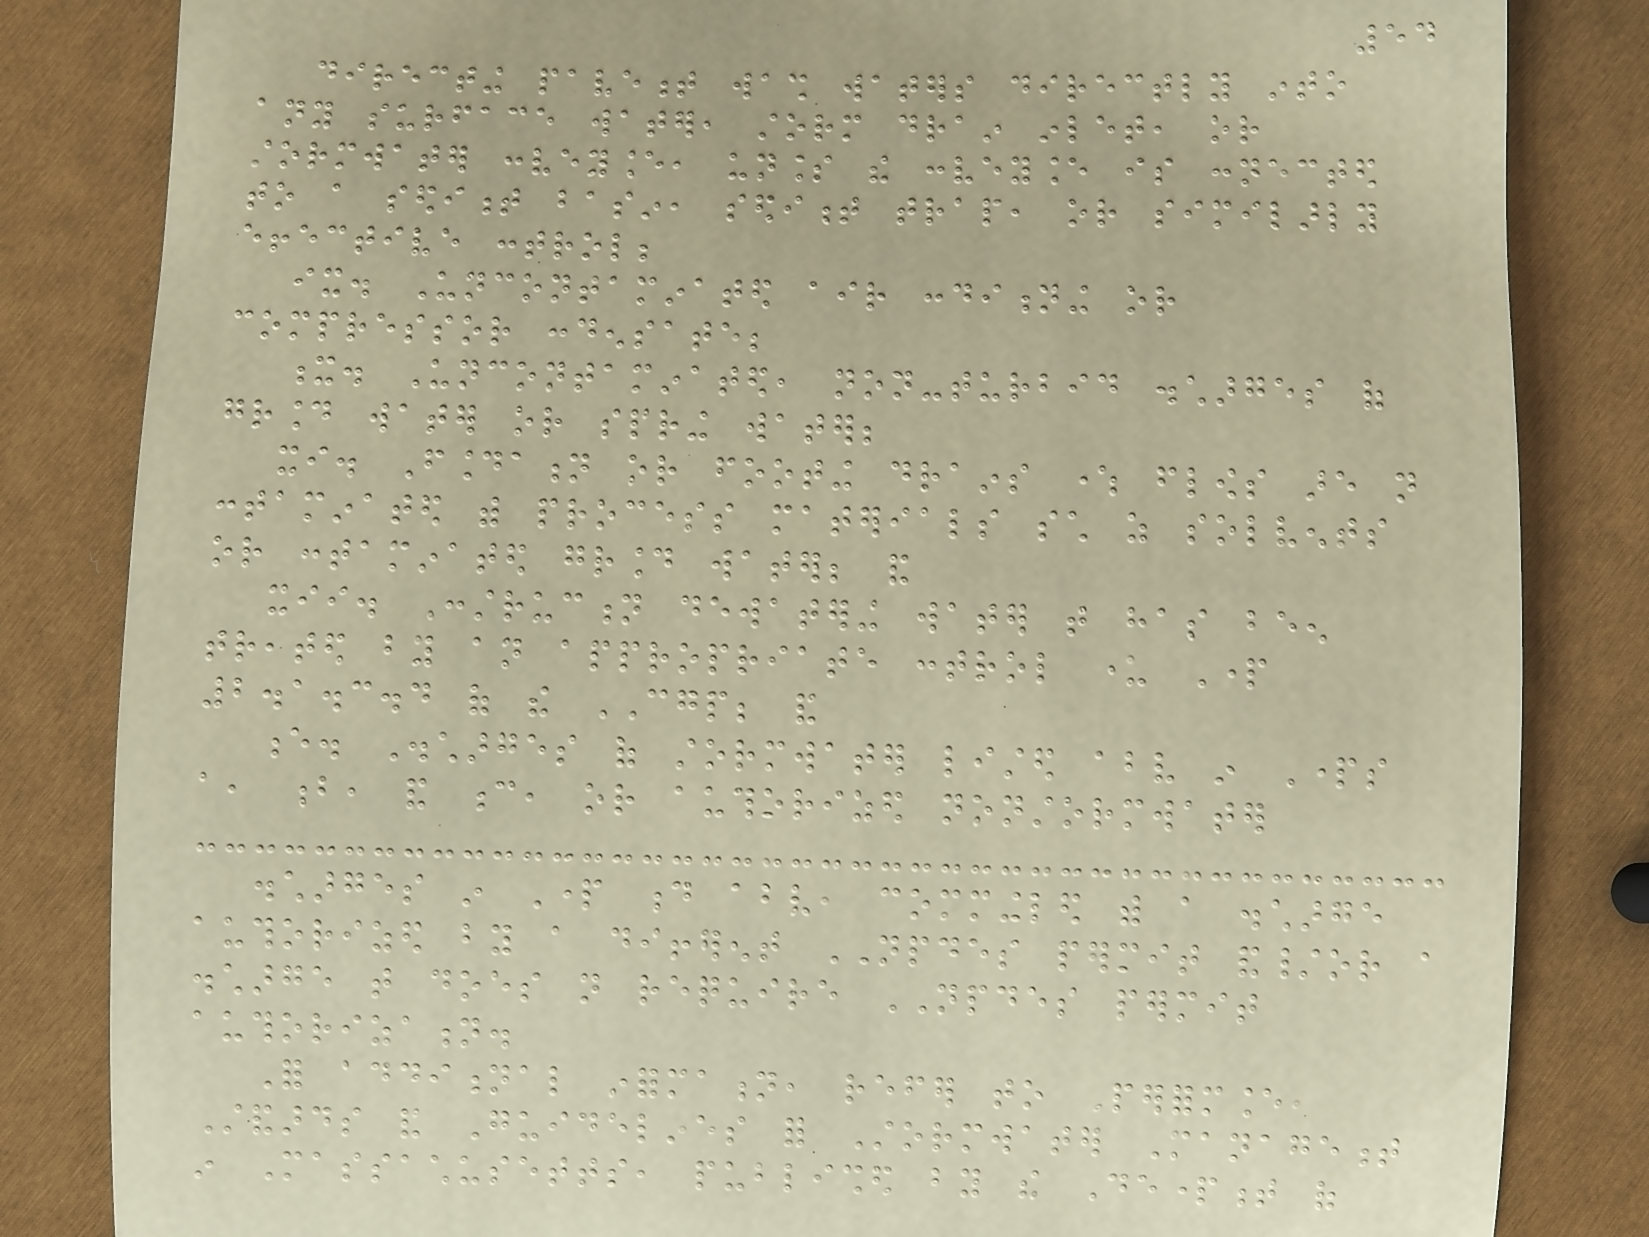54
directing pavement wash waters directly into
any surface water, storm drain inlet, or
stormwater conveyance, unless the conveyance is connected
to a sediment basin, sediment trap, or similarly
effective control;
ix. Uncontaminated air conditioning or
compressor condensate;
x. Uncontaminated, non-turbid discharges of
ground water or spring water;
xi. Foundation or footing drains where flows are not
contaminated with process materials such as solvents
or contaminated ground water; and
xii. Construction dewatering water that has been
treated by an appropriate control under Part
2.1.3.4 of the CGP; and
e. Discharges of stormwater listed above in Parts
a, b, and c, or authorized nonstormwater
discharges in Part d above, commingled with a discharge
authorized by a different NPDES permit and/or a
discharge that does not require NPDES permit
authorization.
For additional information, refer to Performance,
Standards and Guidelines for Stormwater Management
in Massachusetts, published by the Department of
